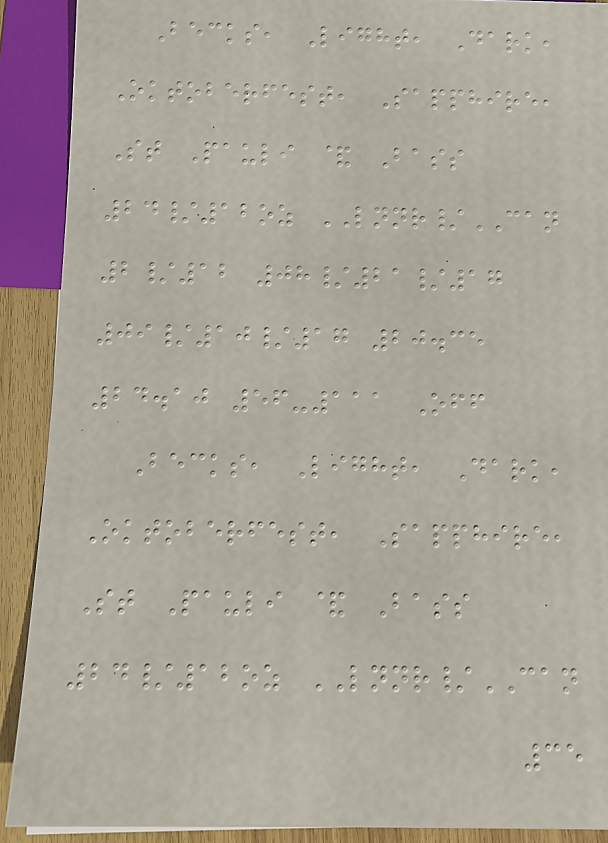Becks, Light, Dark,
Oktoberfest, Sapphire,
St Pauli & Bass
24/12oz LNNR/CAN
2/12 08/21/17
09/10/17 20.35
24.10 56-111 Off
Becks, Light, Dark,
Oktoberfest, Sapphire,
St Pauli & Bass
24/12oz LNNR/CAN
35
